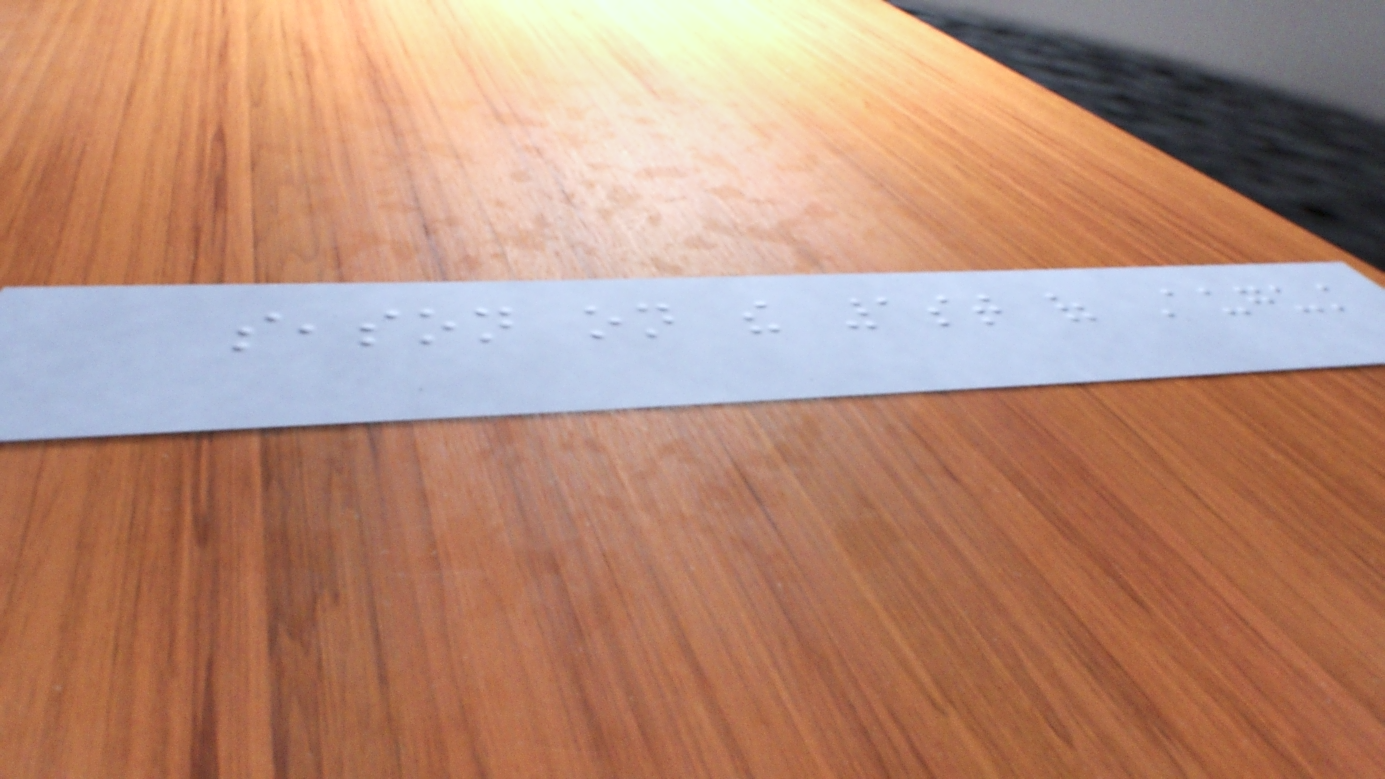season on the 1st of August
